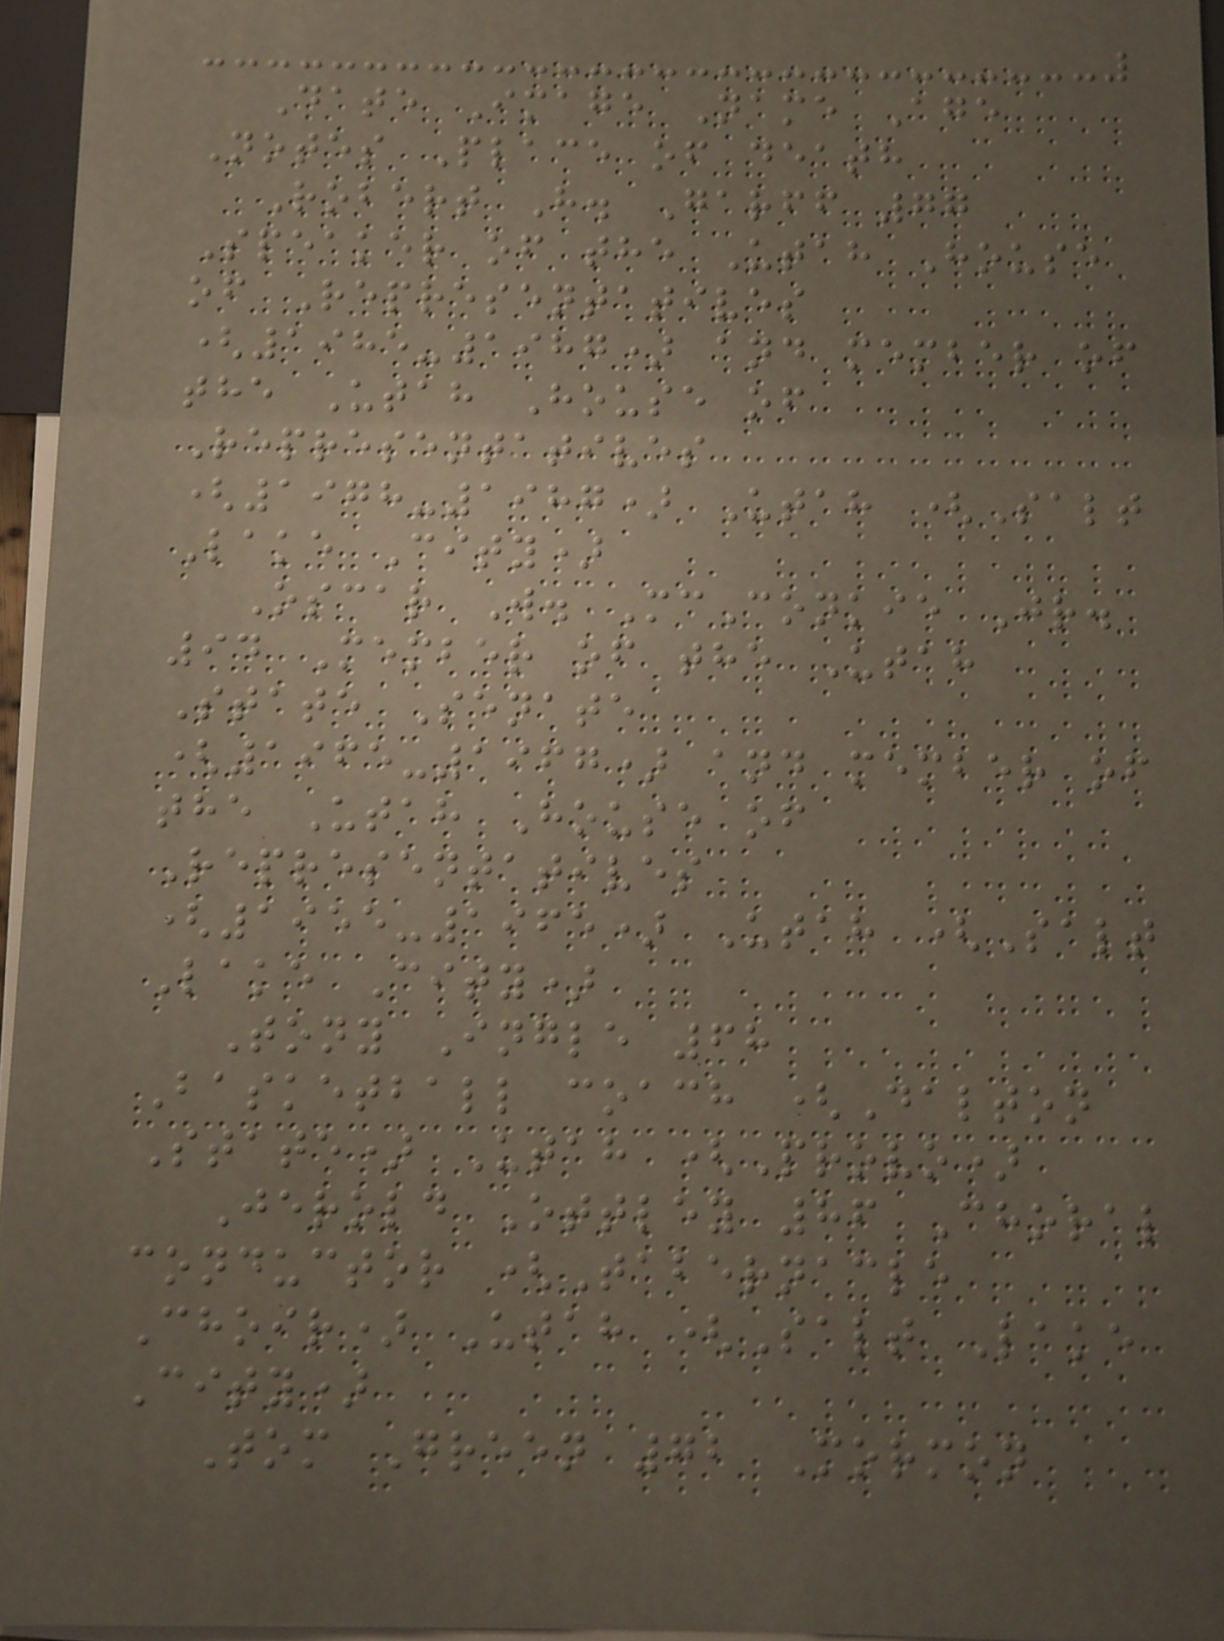Date Image Name Age
Notes Place of death
Robert H. Garff 77
Speaker of the Utah House
of Representatives
(1985-1987) and member of
the Utah House of
Representatives
(1978-1987) Utah (Salt
Lake City)
Oscar W. McConkie Jr.
94 Member of the Utah
State Senate
(1965-1967) and member of
the Utah House of
Representatives
(1955-1965) Utah (Salt
Lake City)
Tony Ingle 68
Basketball coach (Dalton
State) Utah (Provo)
Jerold Ottley 86 Choral
conductor (Tabernacle
Choir) Utah (Salt Lake
City)
Tom Green 72 Mormon
